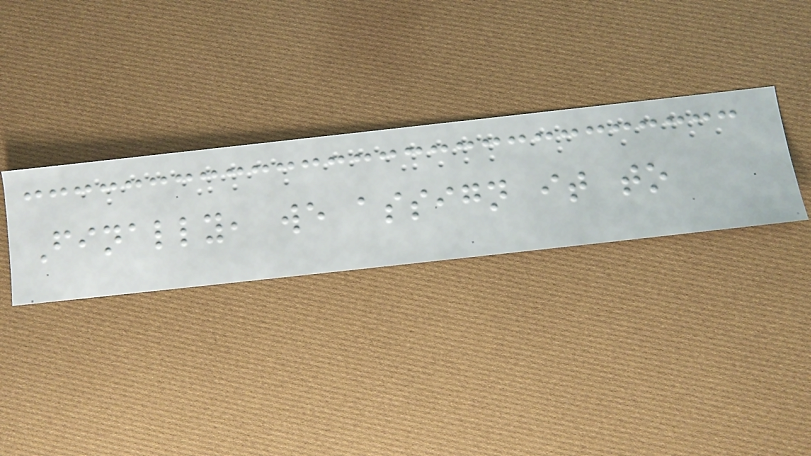Finally, we assign it to
